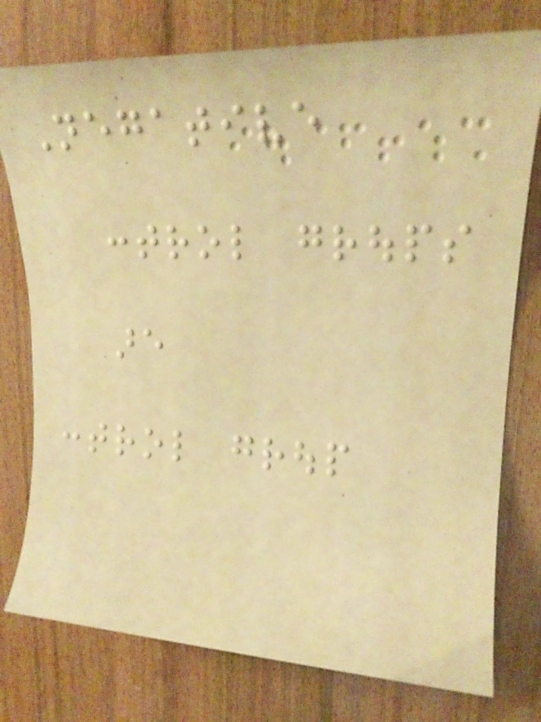Negative
control groups
are
control group
